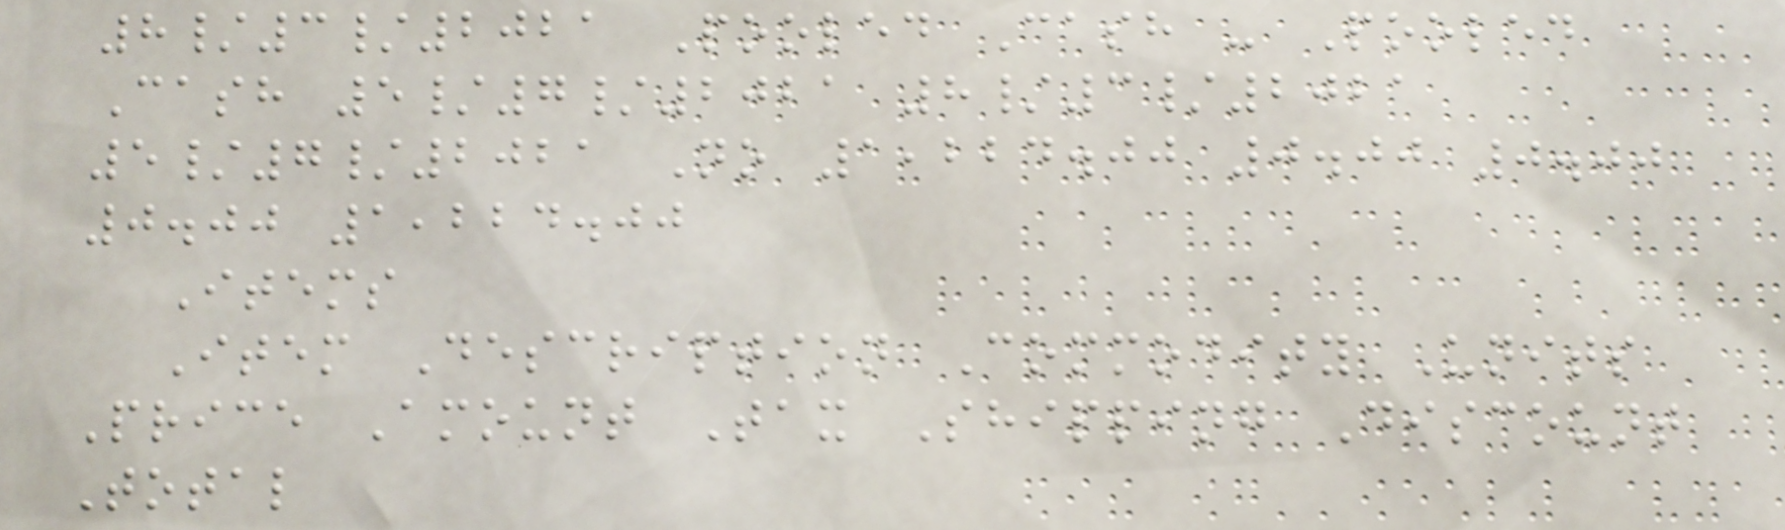8/3/2021 Pooled Cash - Pooled
Cash 5/7/2021 8/3/2021
5/7/2021 No 1,224.00 0.00 0.00
0.00 1,224.00
Items
Item Description Commodity Units
Price Amount Tax Shipping Discount
Total
